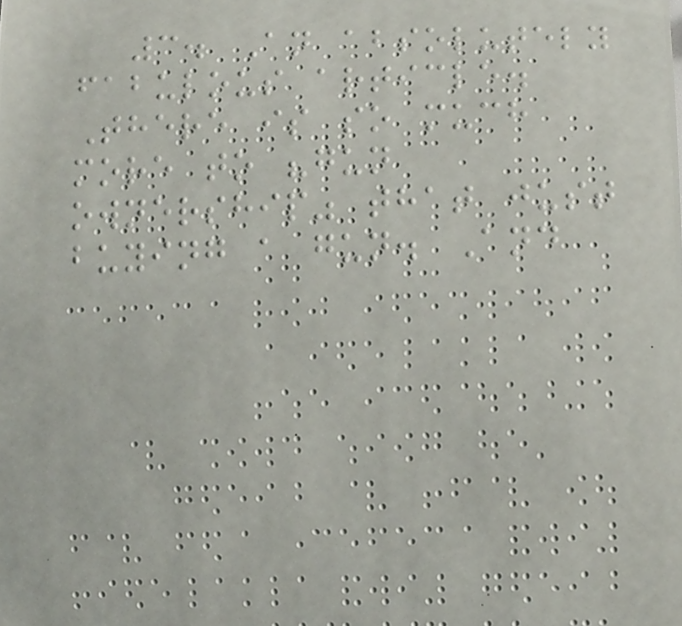3. An absolutely
fabulous article.
There is so much
more to "gun
ownership" that just
buying a gun. And
